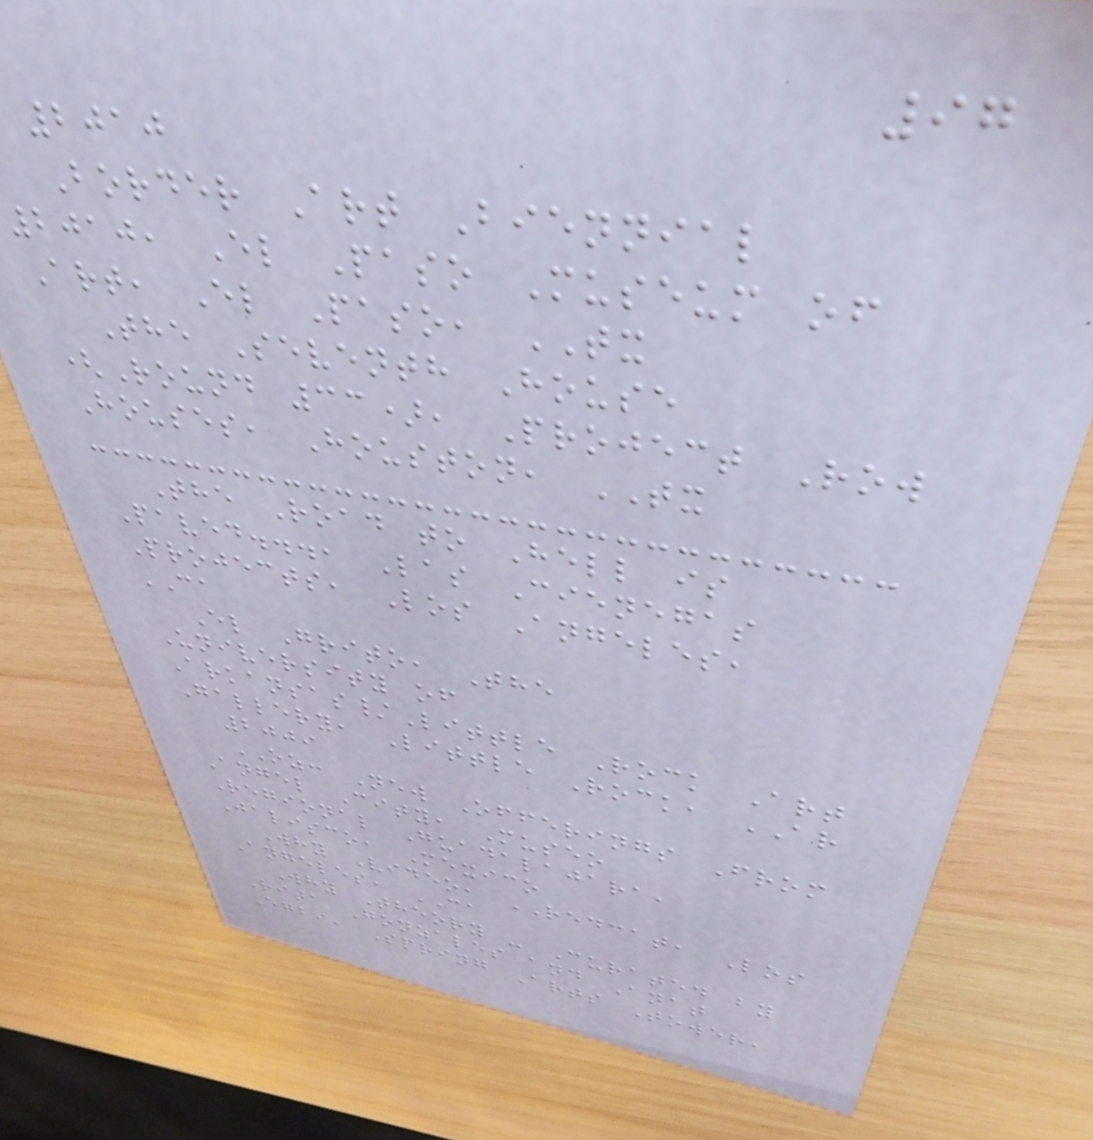97
2010
Border Art Biennial
2010, El Paso Museum of
Art, El Paso, TX
The Seventh House
(Round 33), Project Row
Houses, Houston, TX
The Road to Hell is
Paved..., Las Cienegas
Projects, Los Angeles,
CA
El Grito, The
University of
Arkansas/Little Rock Art
Gallery, Little Rock, AR
2009
OZ: New Offerings From
Angel City, Museo
Regional Guadalajara,
Jalisco, Mexico
Why Video, REDCAT, Los
Angeles, CA
Why Theory - Curated by
Rita Gonzales and Anat
Egbi, Spring Arts Tower,
